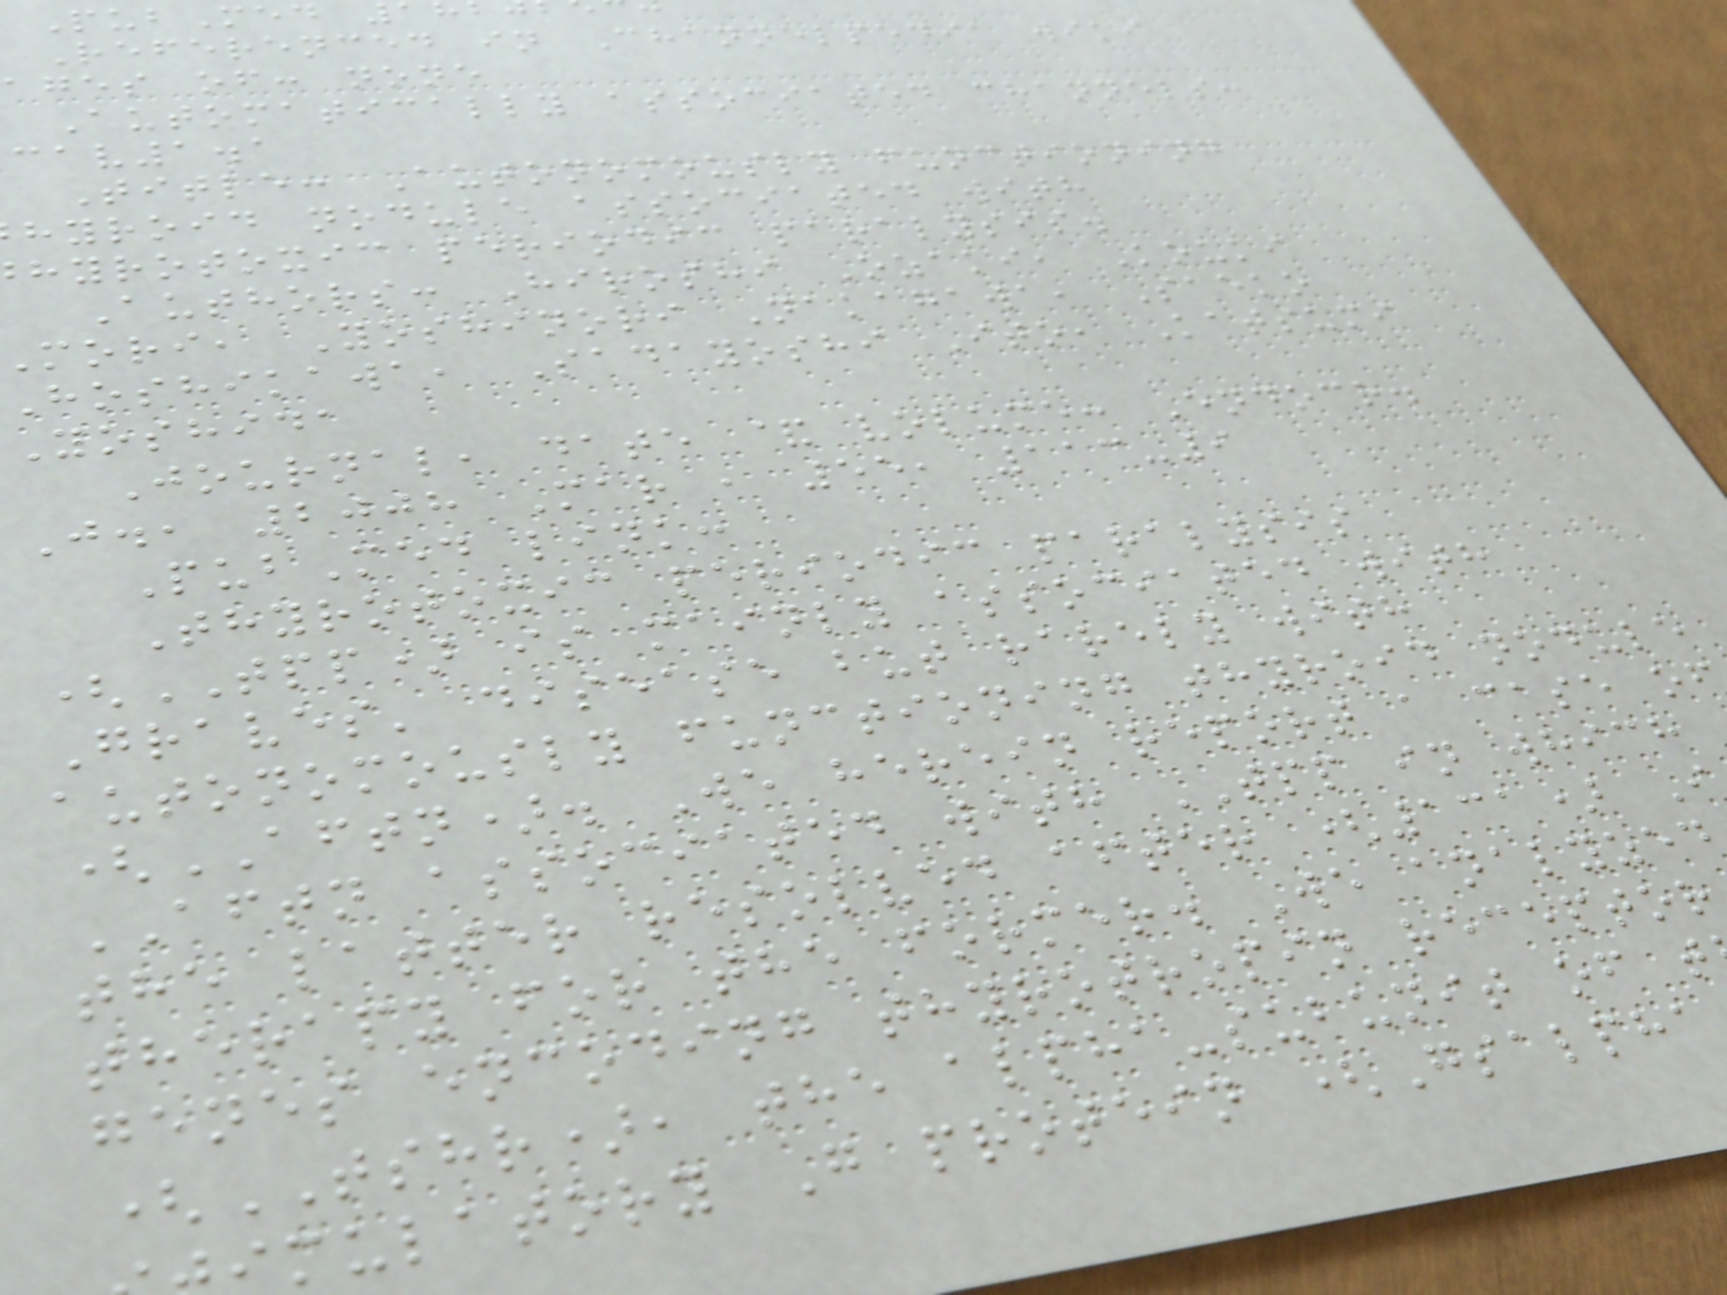PubMed
Referenced in Channelpedia wiki
ages of: none
Automatically associated channels:
cav1.1
Title: Autonomously functioning
hyroid nodule associated with
hyrotoxic periodic paralysis.
Authors: Hiroshi Ozaki, Kouki
mori, Yoshinori Nakagawa, Saeko
Hoshikawa, Sadayoshi Ito, Katsumi
Yoshida
Journal, date & volume: Endocr.
J., 2008 Mar , 55, 113-9
PubMed link:
Thyrotoxic periodic paralysis
(TPP) is mainly associated with
Graves' disease but rarely with
autonomously functioning thyroid nodule
(AFTN). We herein report a case of
AFTN associated with TPP in which
the latter resolved after (131) I
therapy for the former. We analyzed
genes encoding thyrotropin receptor
(TSHR), the alpha-subunit of t
mulatory G protein (Gsalpha
